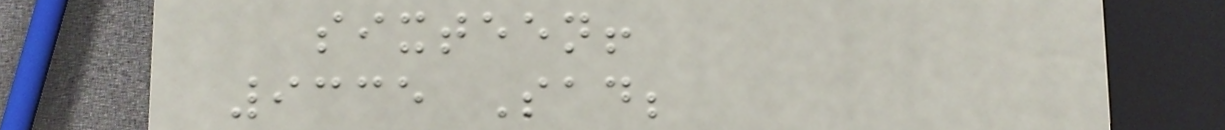sixteen!
9335 Sad;
